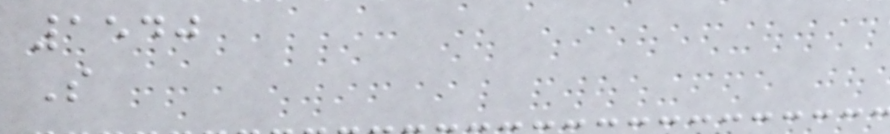1540
S
